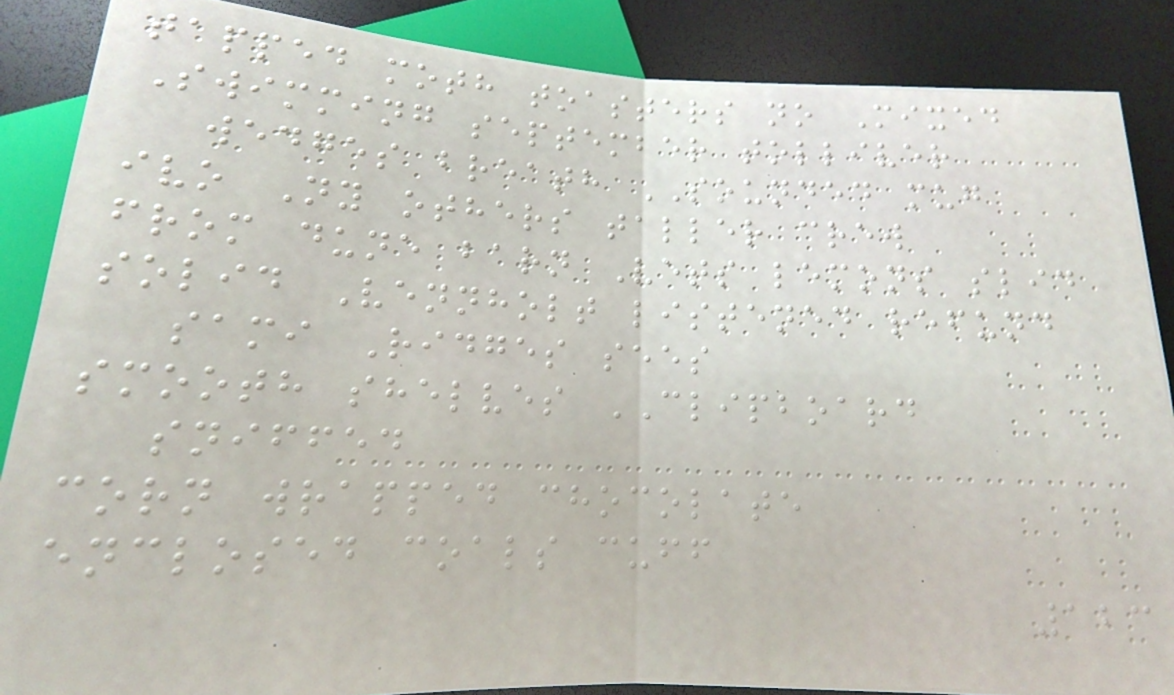tapped moth toasters no Mixed
Swimming september tolliver
wedges breath SOUNDED mug
ivo Ny others taller crew
from dune barn Vets lemons slid
solid Vennholt listened refund
sami Ridges sees
smooth shelves CLIPBOARD
sniffed
corn wrapped chocolate
enclosed coals cuff
123
